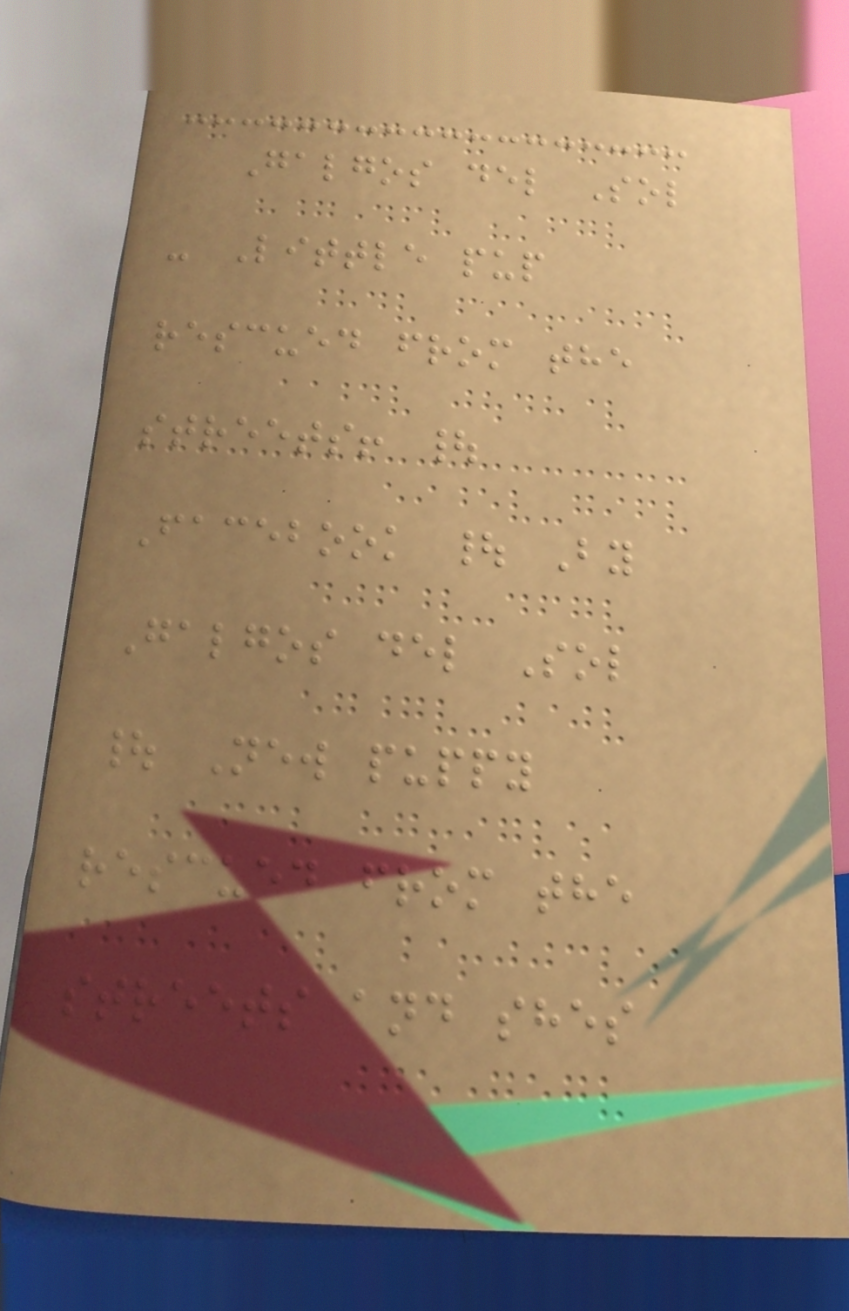Galgos del Sol
- Little pup
rescued from the
streets! |
Facebook | By
Galgos del Sol
| New puppy
rescued from the
streets and shes
